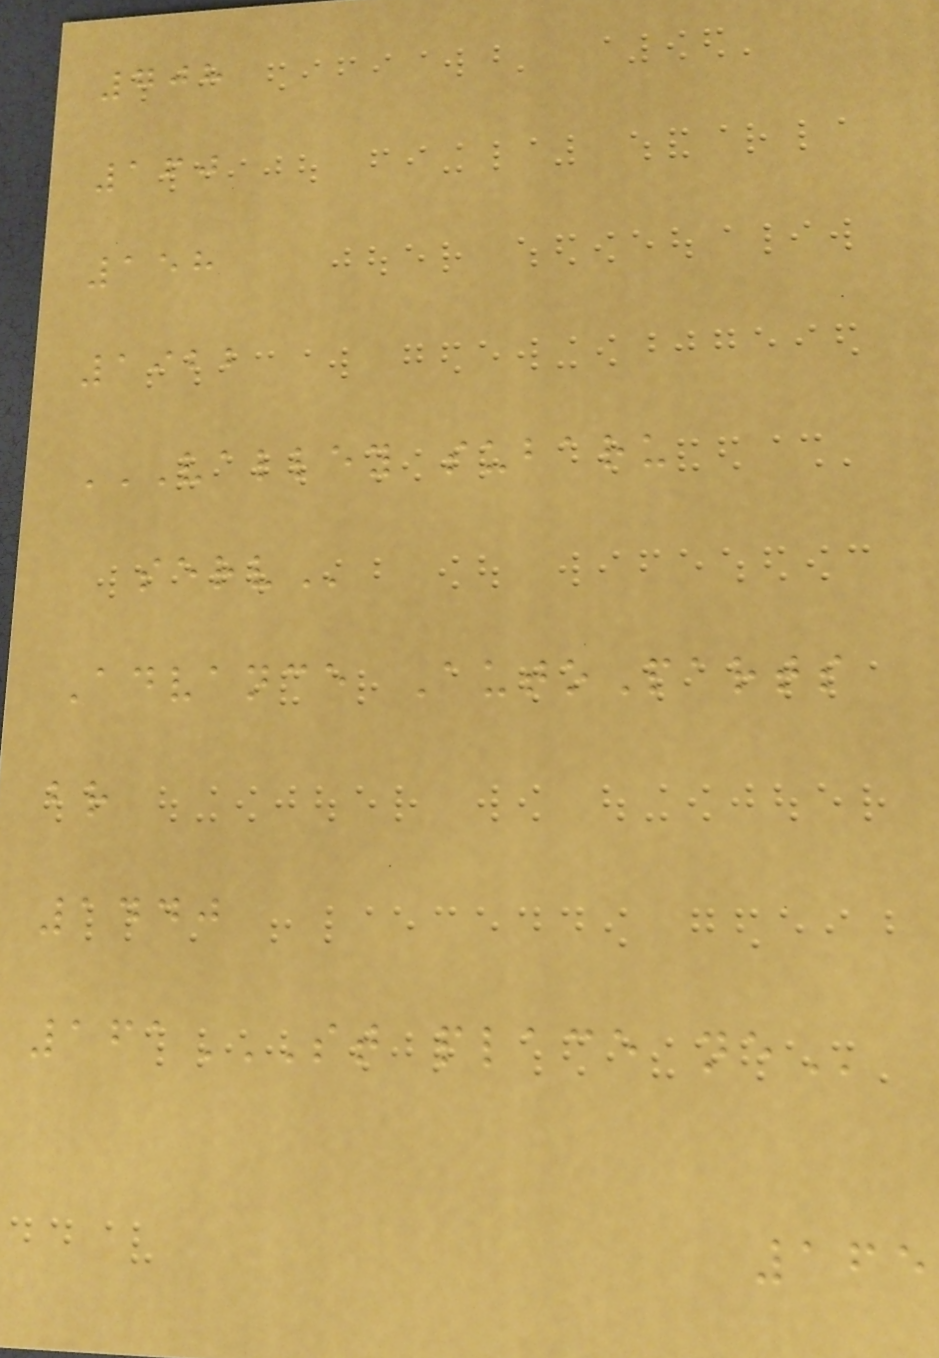708
160
158
1922
VALLEY SUBARU
SERV
Advance AutoParts
br
1440
161ST PLACE NE
165
